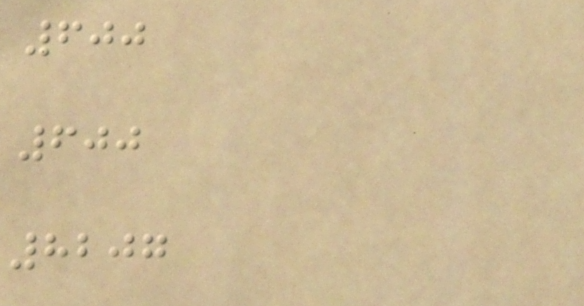600
600
8207
